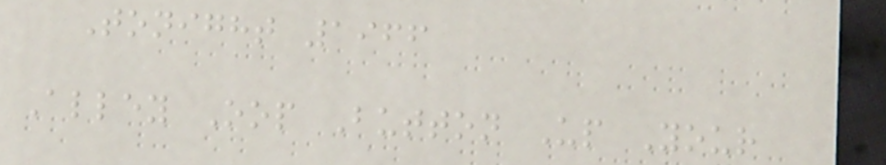Tonight 1966
Alley Oop Button Up Your
